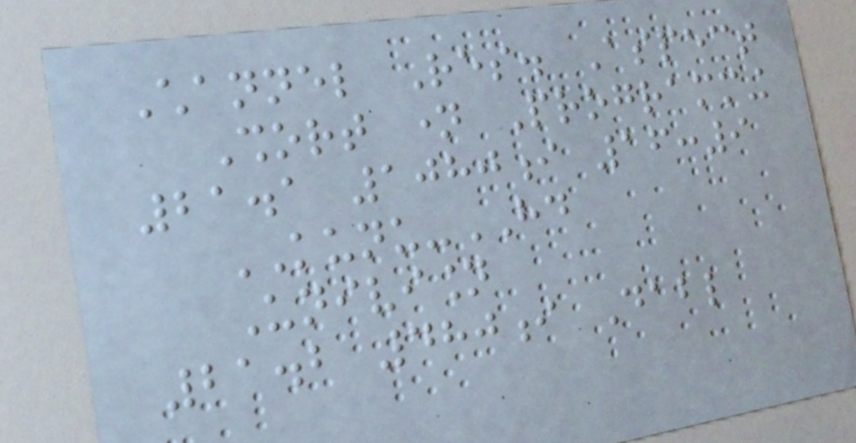Channel Res. Aspect
Short name Programming
21.1 1080i 16:9
KUNU-HD
Univision
21.2 480i Dabl
